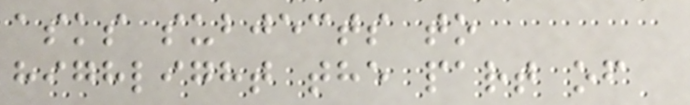asks subjects to
highlight the part of
